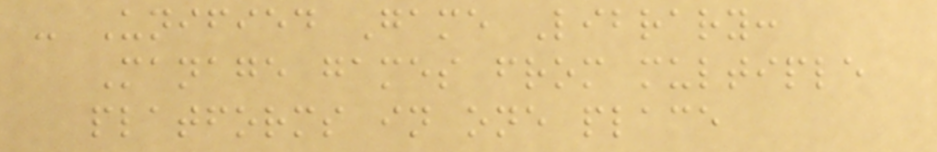- Unified Game Library:
Manage games from multiple
platforms in one place
